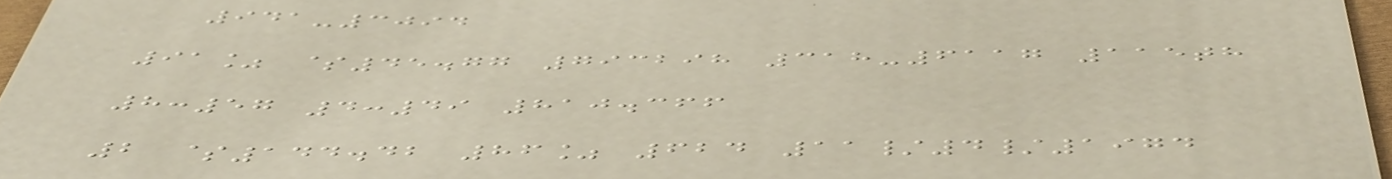941-3094
91% $45.77 793298 318-6117 115th
8:57 4:49 810.366
2 $144.42 86% 624 11/4/1974
